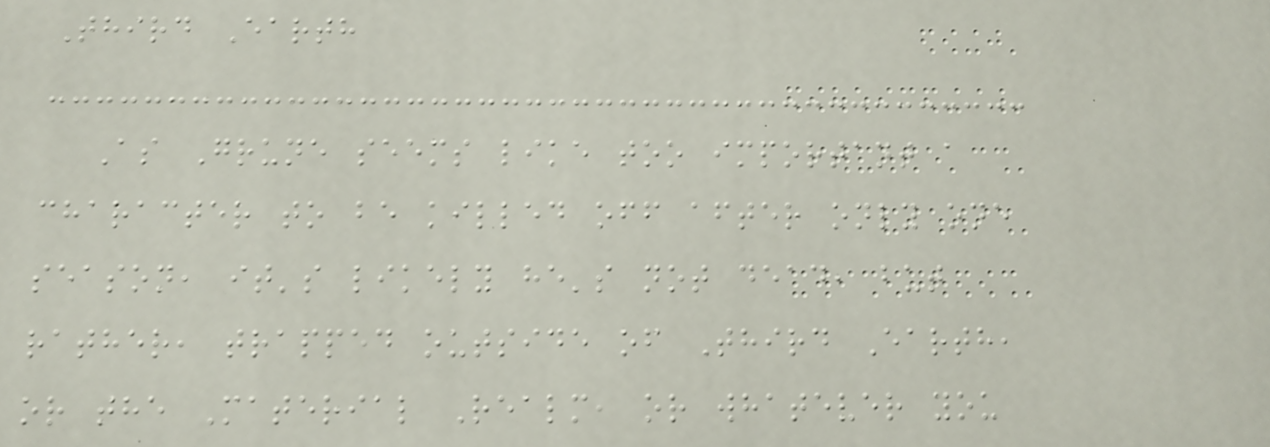Third Earth
As Grune seems like too important a
character to be killed off after only one
season, it's likely he's not dead, but
rather, trapped outside of Third Earth,
or the Material Realm, or whatever you
